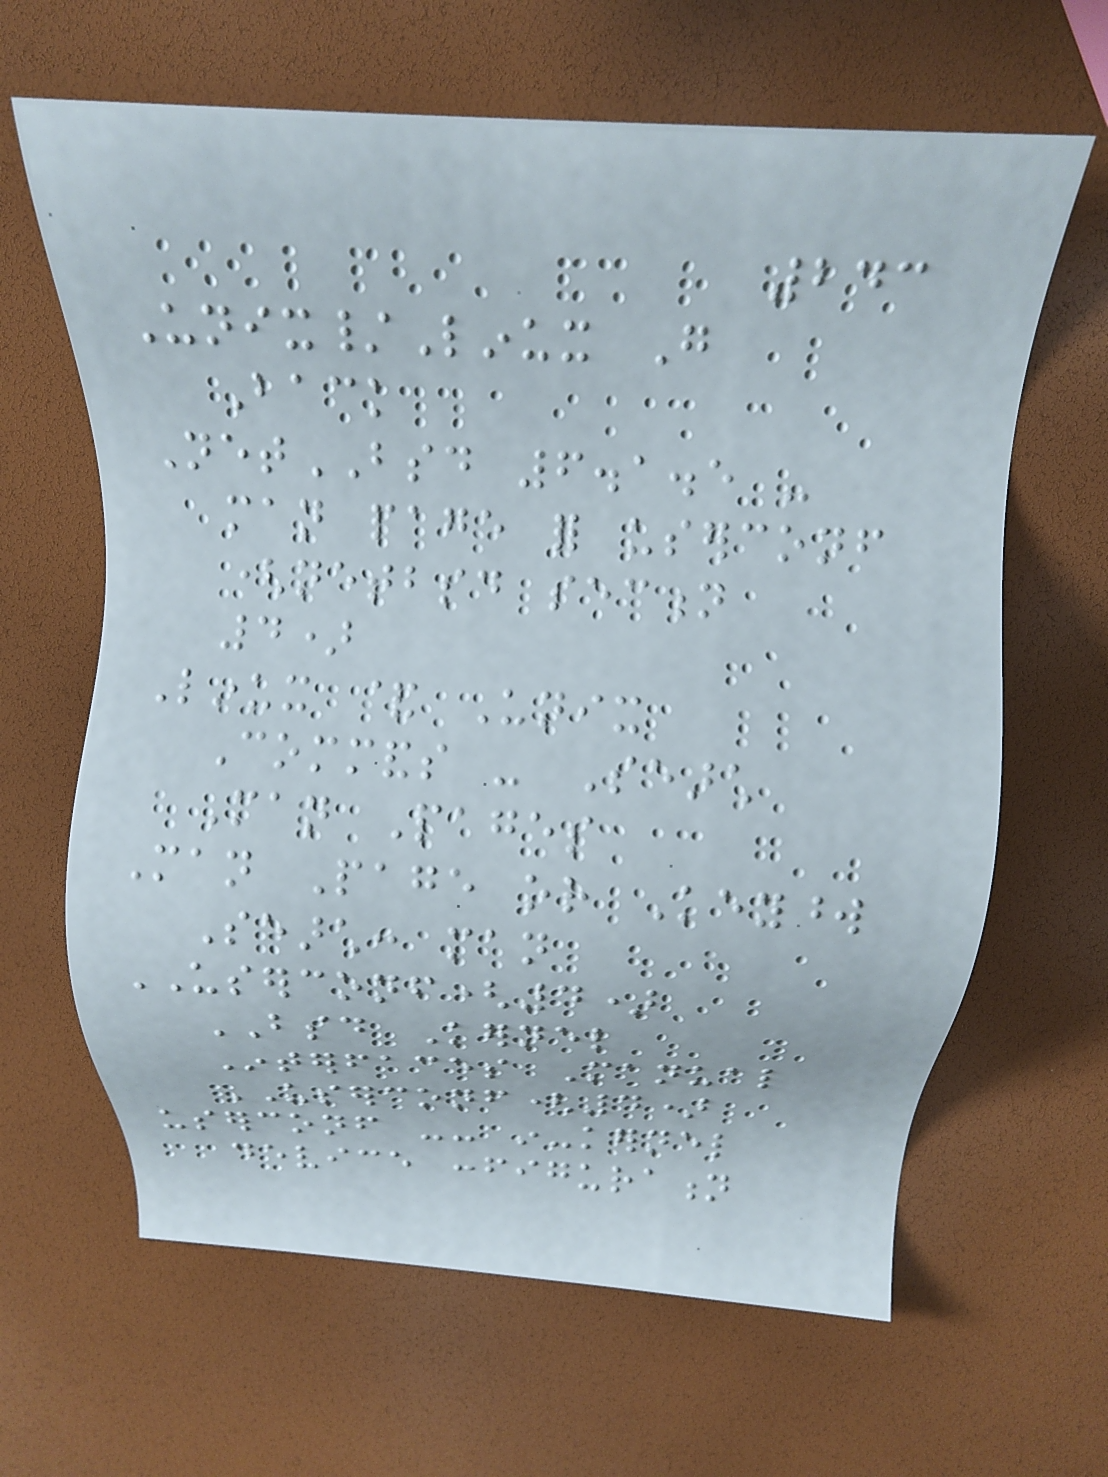243
Unix/Linux Go
Back
NetBSD 6.1.5 -
man page for userconf
(netbsd section
4)
Linux & Unix
Commands - Search
Man Pages
Man Page or Keyword
Search: man
USERCONF(4)
BSD Kernel
Interfaces Manual
USERCONF(4)
userconf -- in-kernel
device configuration
